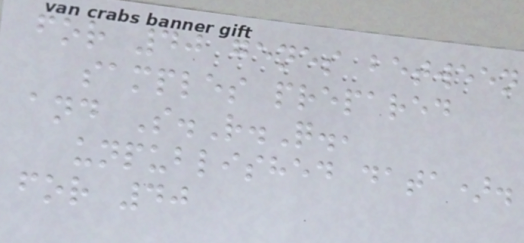for 40 genes between
samples prepared
and S.R.Q.,
unpublished data).
for 40
